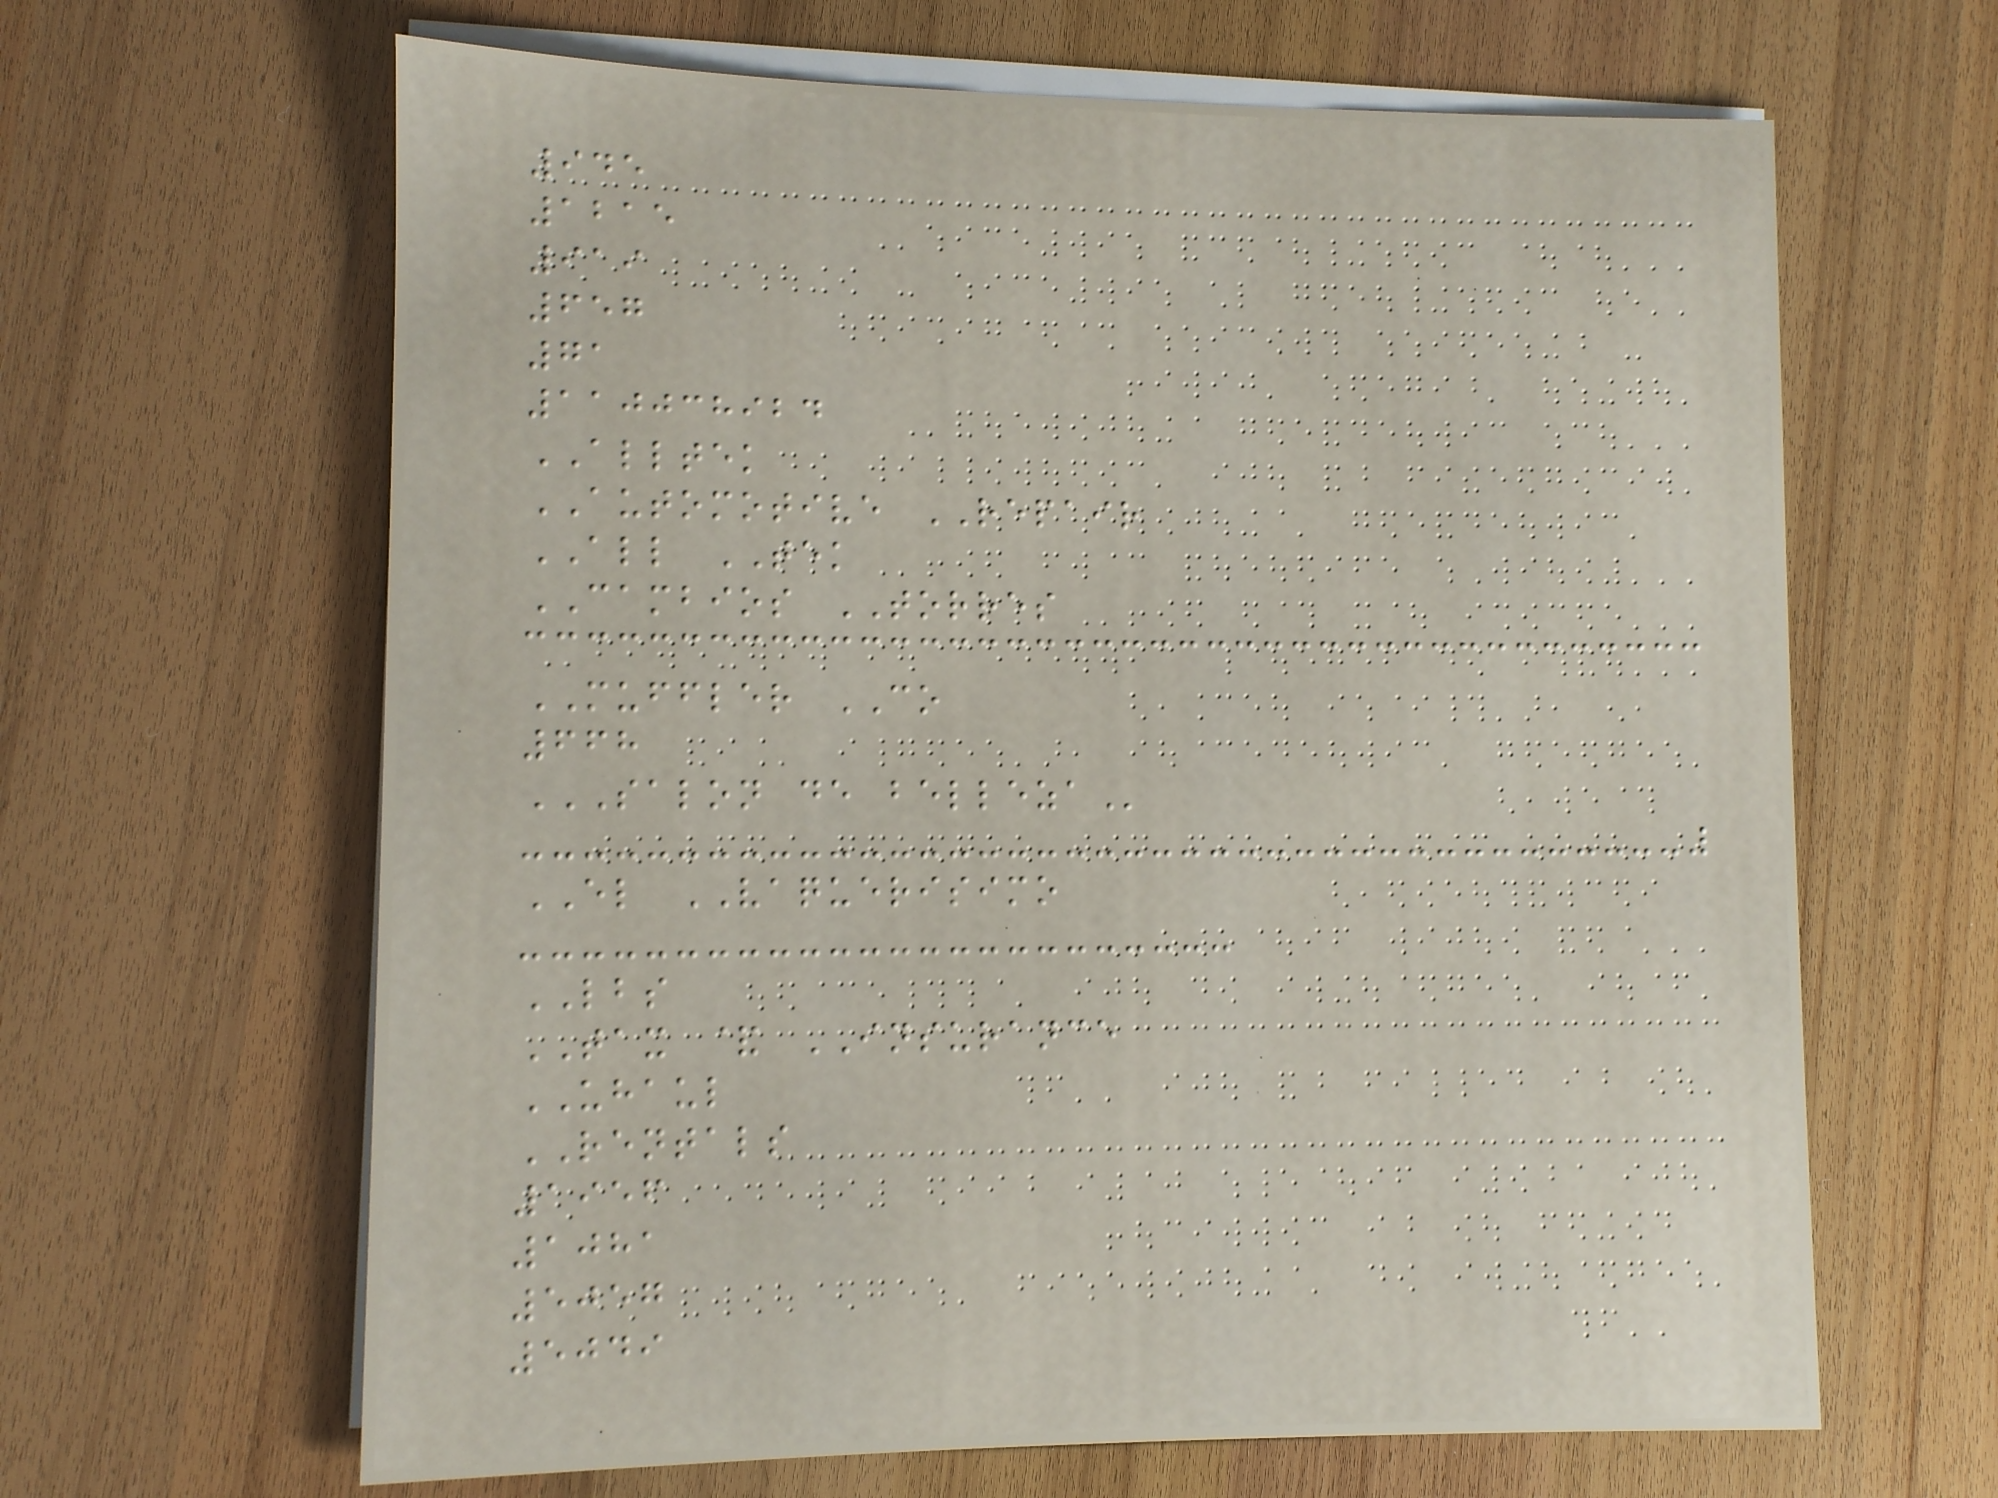945
1215
919
657
71
110038924
ALLTEK
AUTOMOTIVE REPAIR
ALL TEK
CAMBIOS TORRES
MUFFLER CO
668
SALON DE BELLEZA
EL VAQUERISIMO
LBS
TAX & INSURANCE
UHAUL
RENTALS
1956
1081
5057
5049
